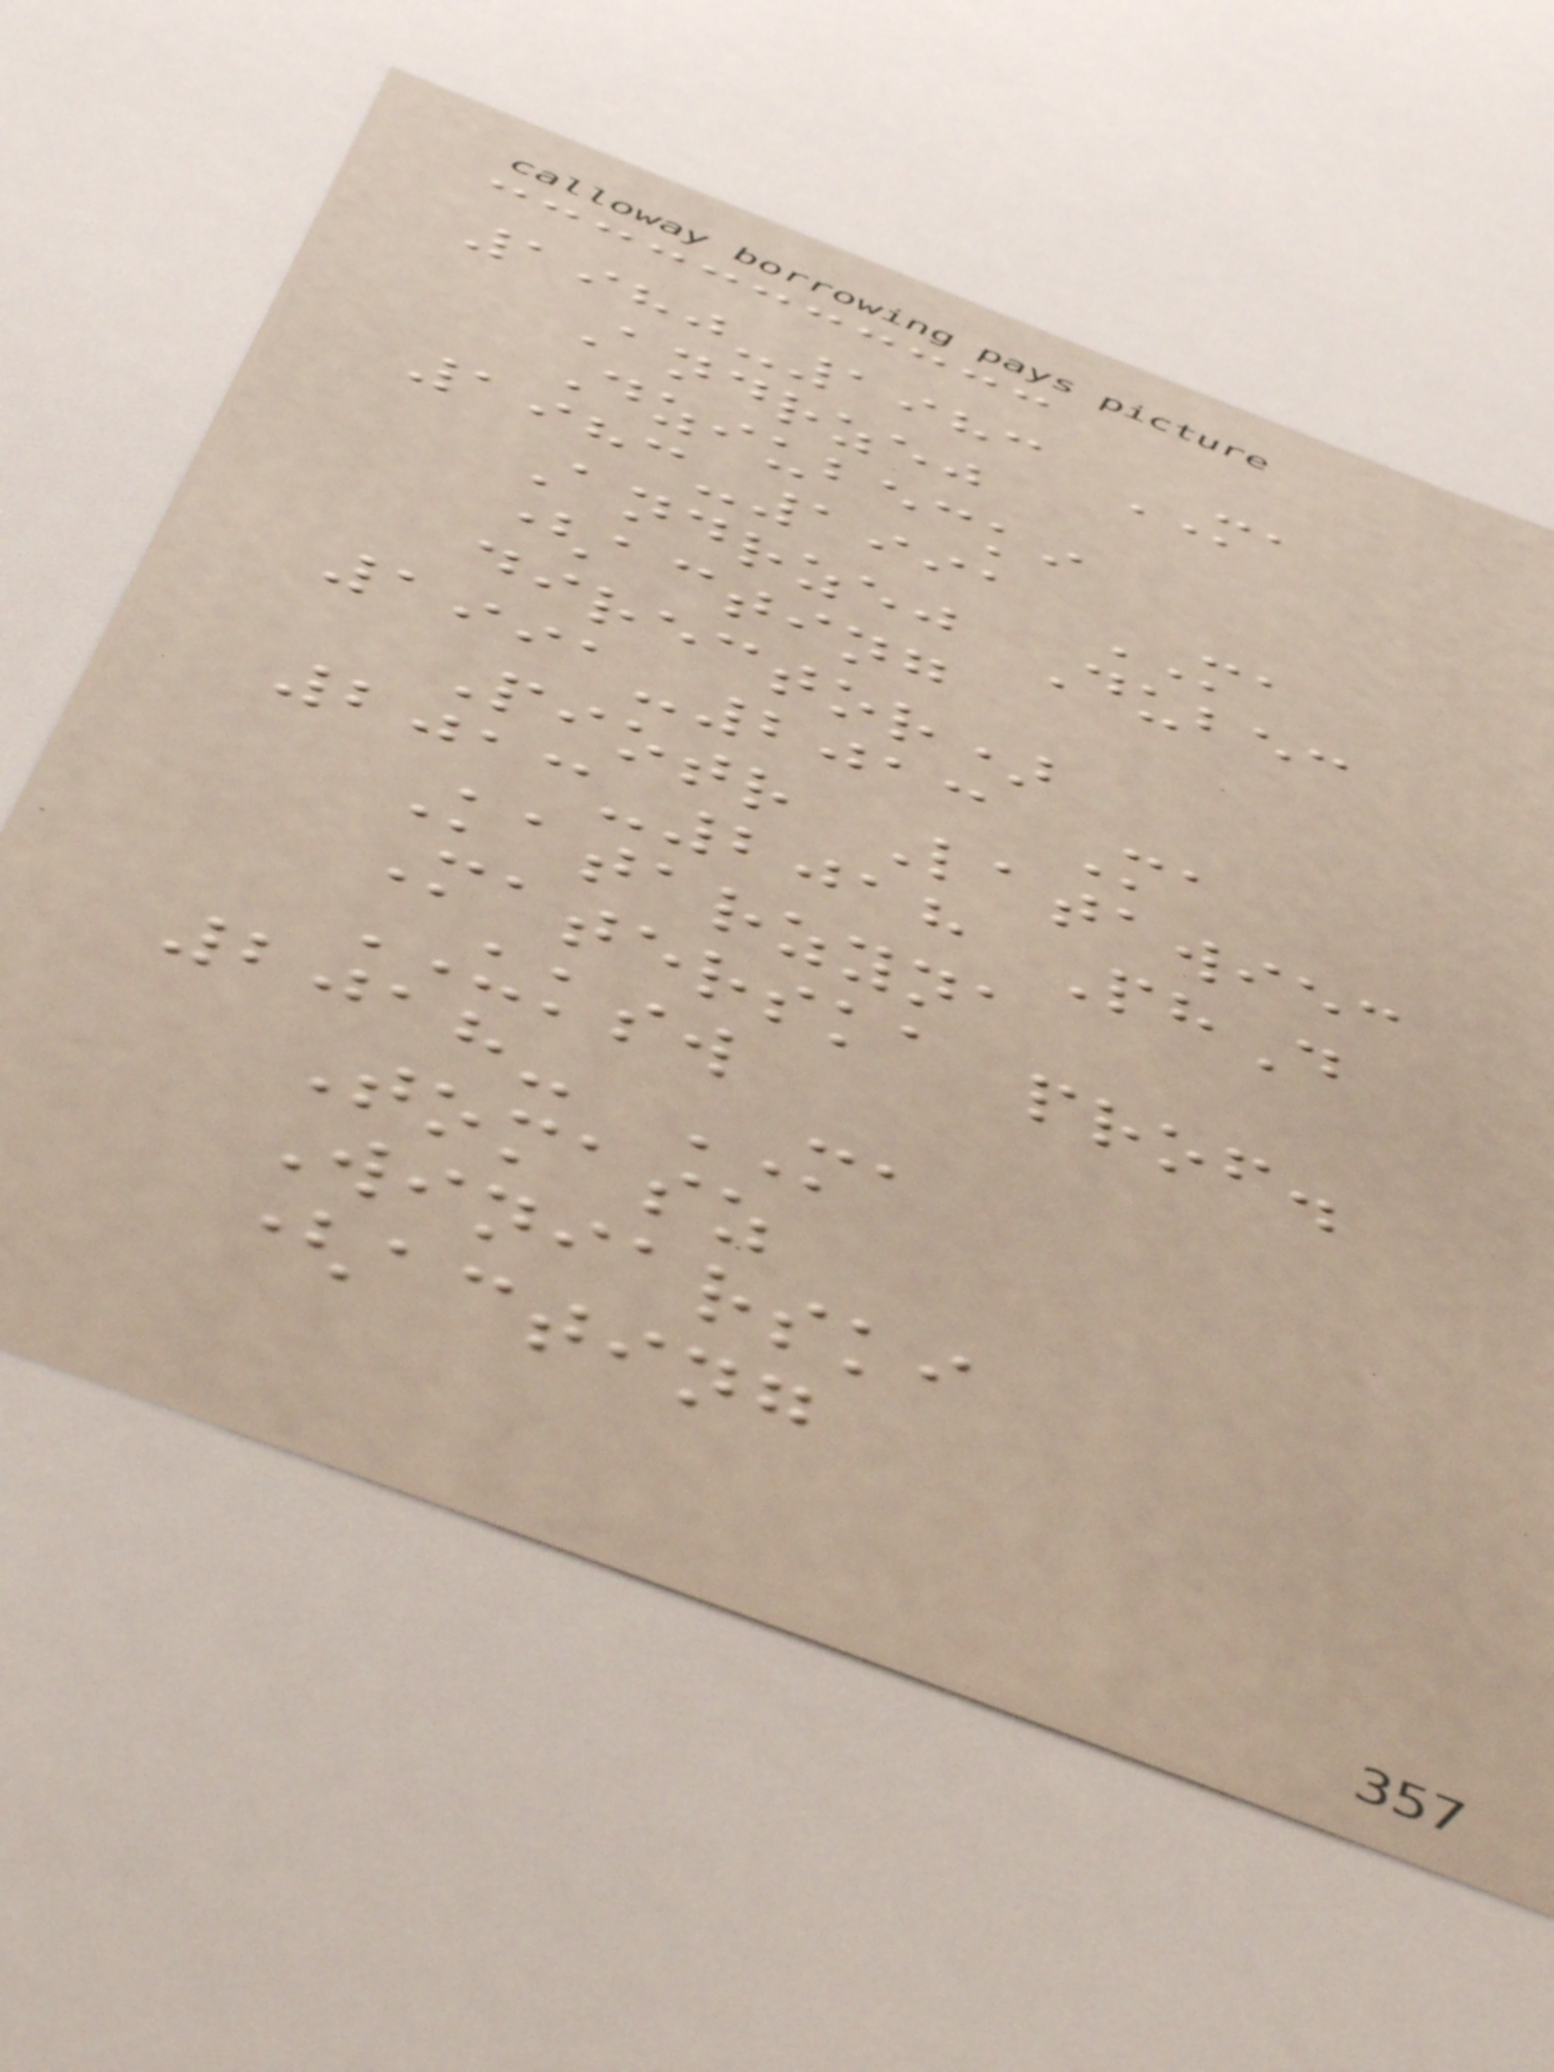1980-1983 MA
Andrzej
Dziubecki
1983-1991 MA
Andrzej Dubec
(acting
director)
1991-2013 Ma
Piotr Latawiec
2013-2018 PhD
Katarzyna
Materska prof.
UKSW
2018- MA
Tomasz
Winiarski
(acting
